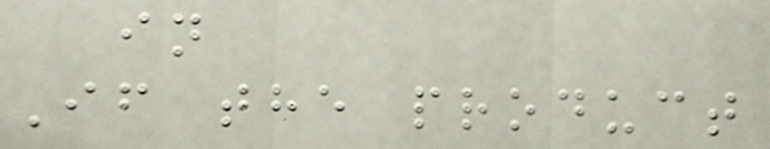in
If the product
